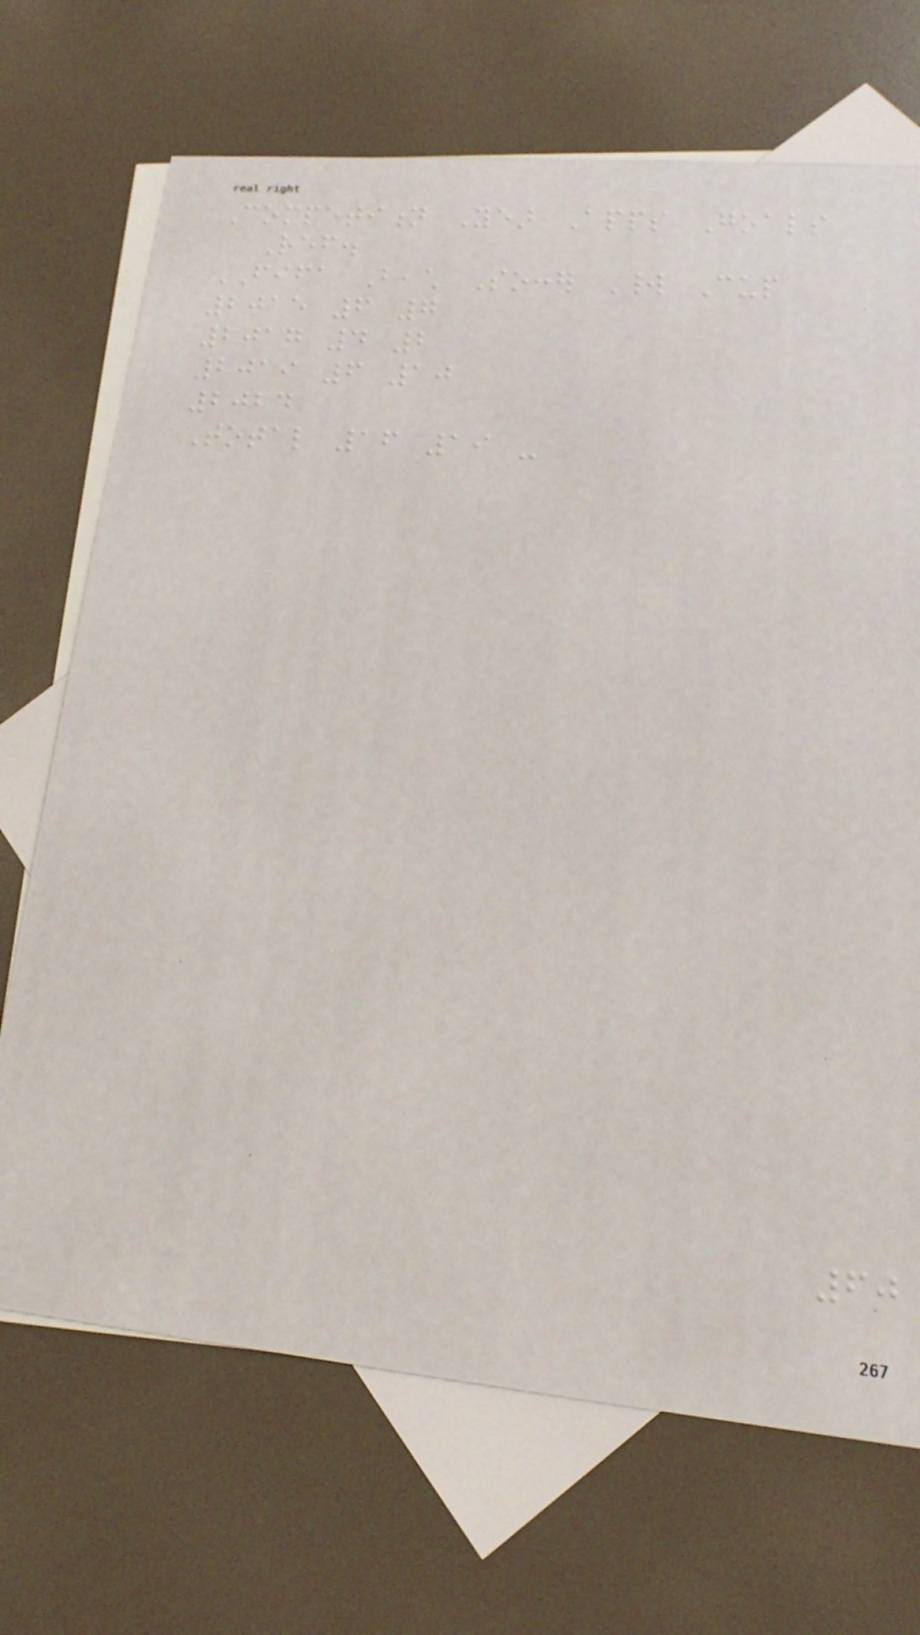Competition Year Apps Goals
Ref.
FIFA Beach Soccer World Cup
2015 6 7
2017 4 2
2019 6 10
2024
Total 16 19 -
60
